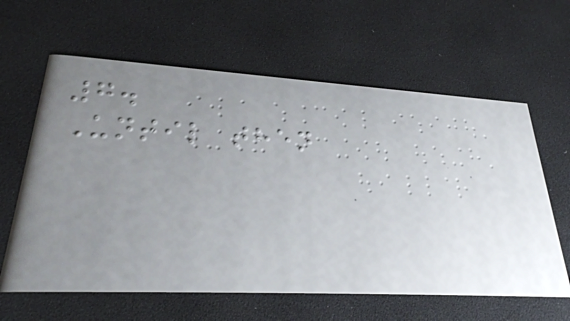7.
Until then
